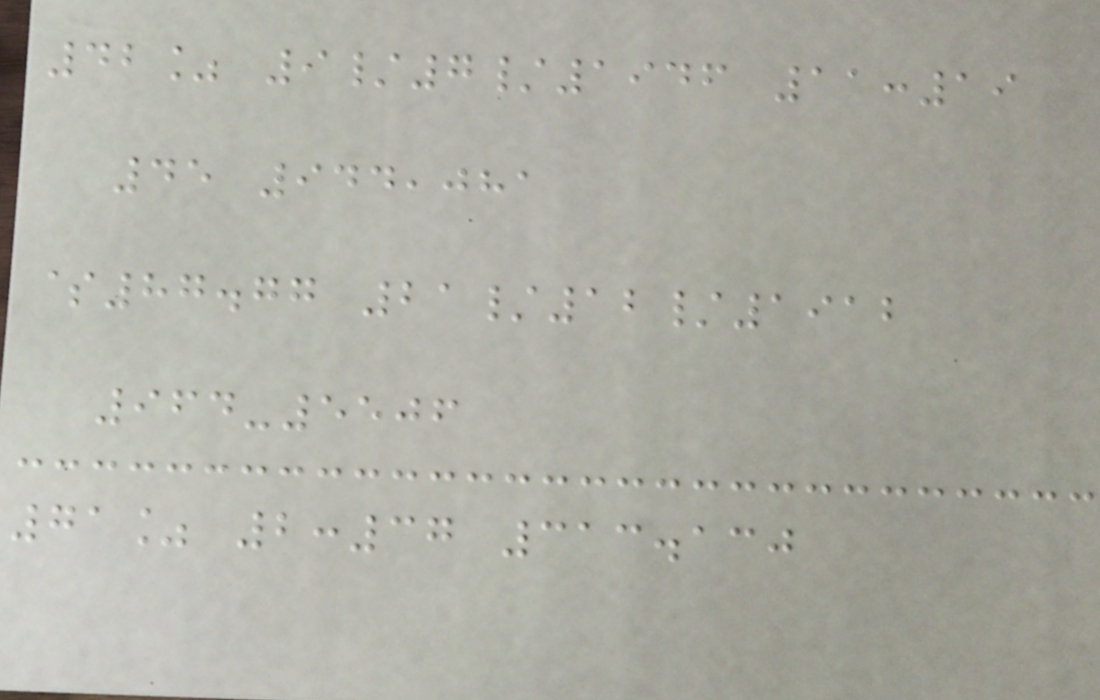42% 9/7/1946 11:19
45 944,081
$87.77 21/12/1912
964-5506
71% 2:37 313.130
